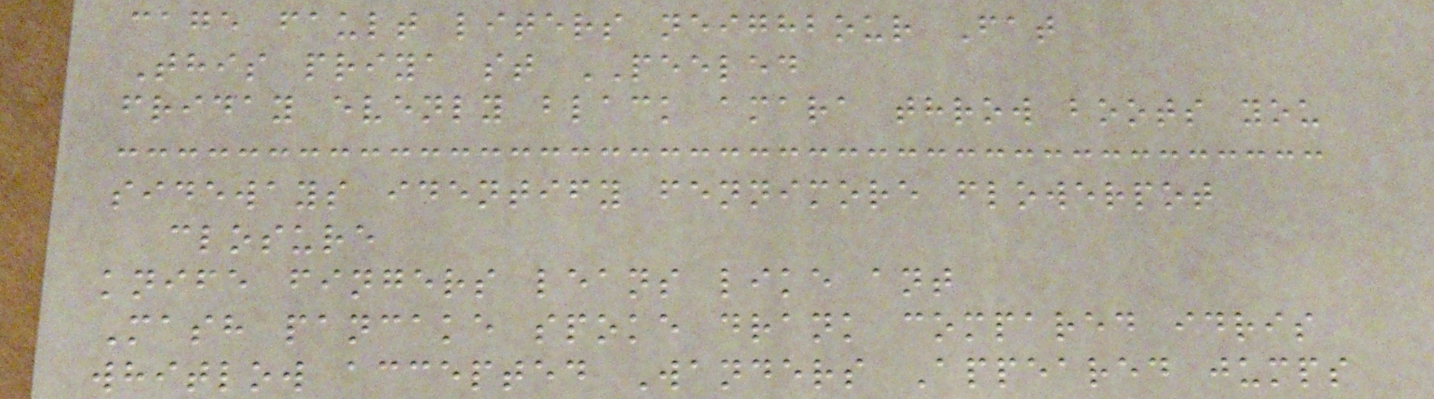cage fault liters neighbour Fat
This priya st PEELED
friday evenly black amara throw boots you
sideways identify fennimore flowerpot
closure
knife fingers leans like ant
Mash pancake spoke drank compared idris
whitlow accepted Wanders Appeared jumps
